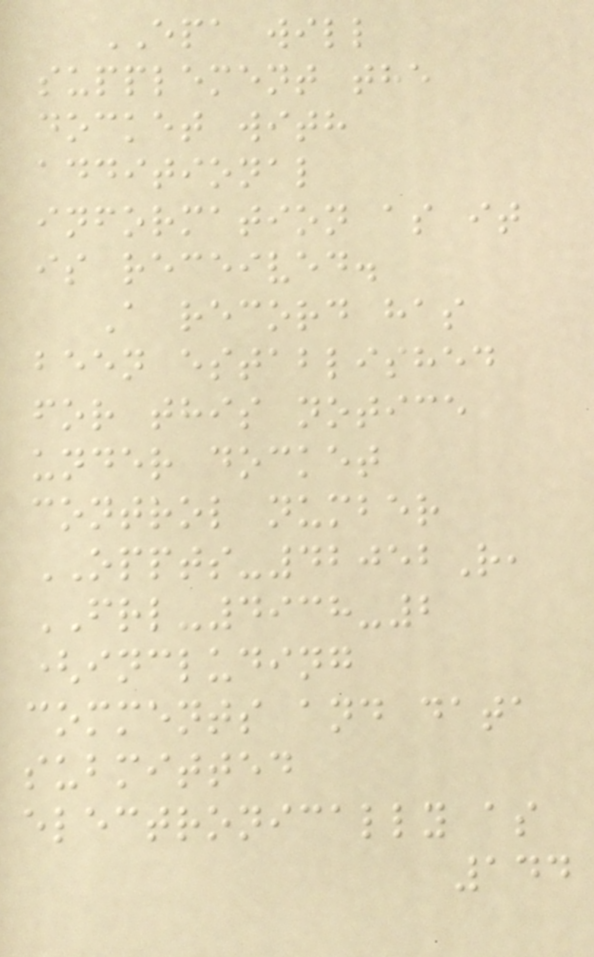EPA will
supplement the
docket with
additional
information as it
is received.
A record has
been established
for this notice
under docket
control number
OPPTS-42052R,
FRL-4938-2
(including
comments and data
submitted
electronically as
144
